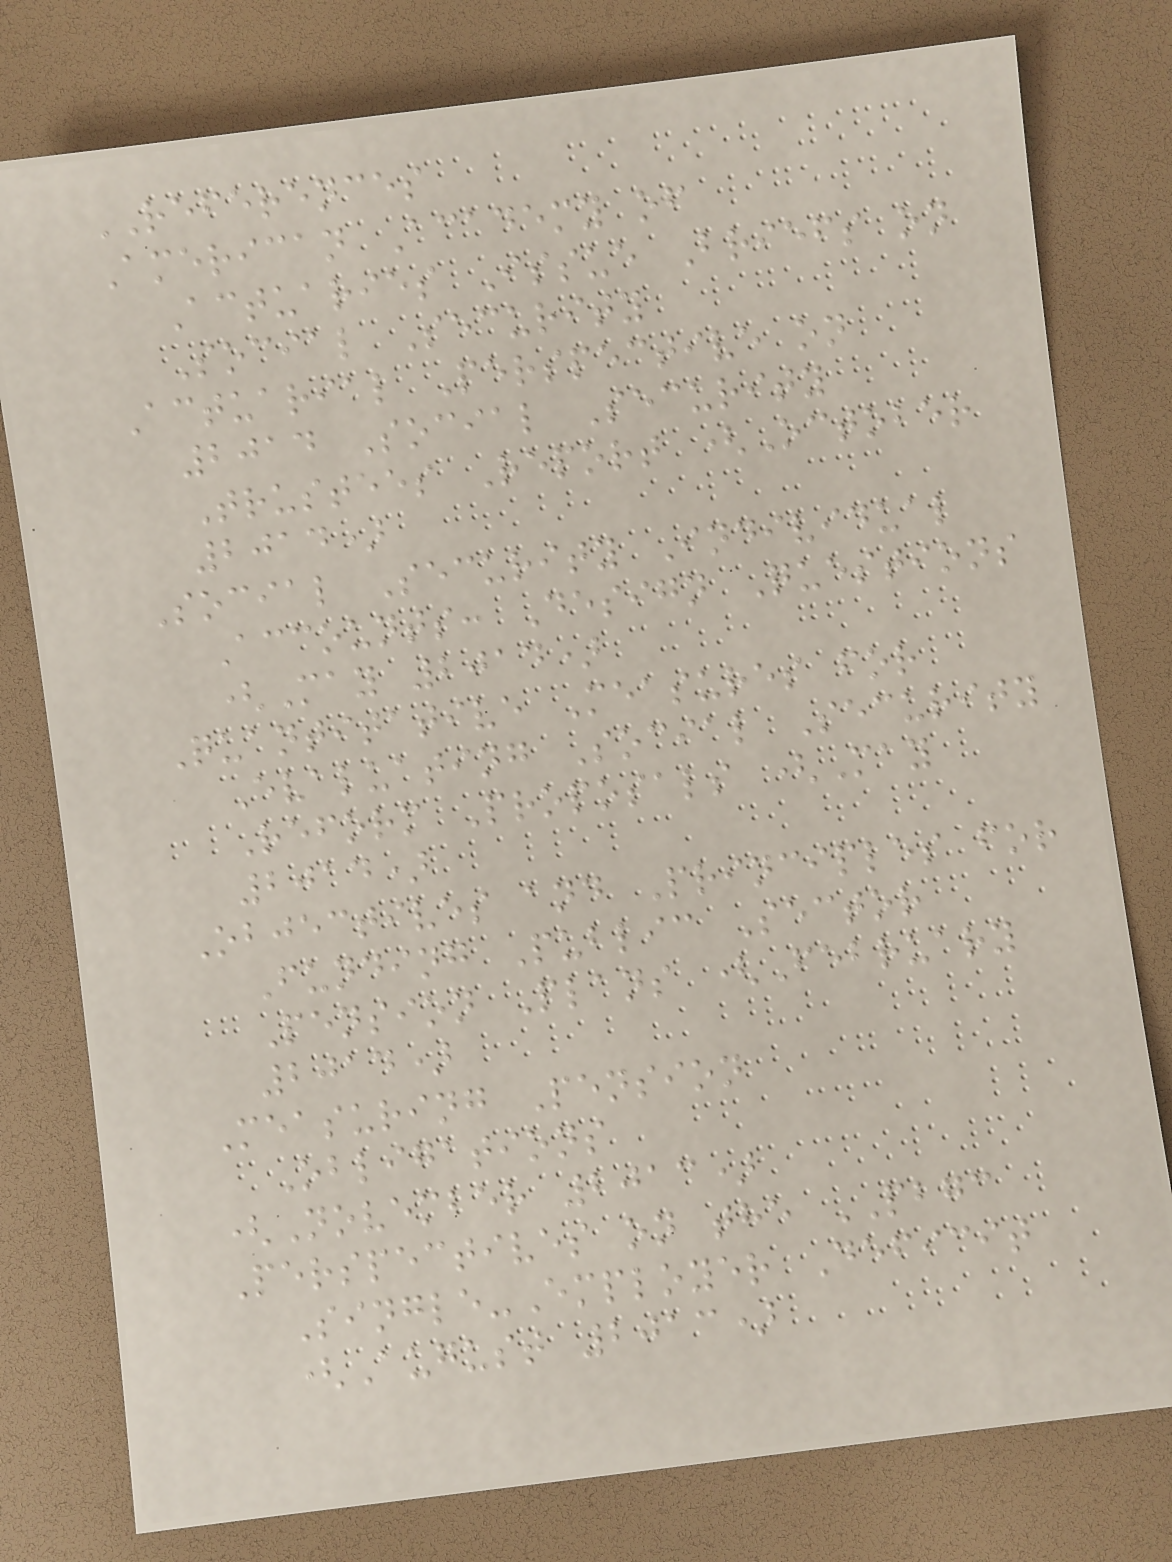REFERENCES
American Academy of
Actuaries Issue Briefs on
Social Security
Actuarial Perspective on
2014 Social Security
Trustees Report (October
2014)
Social Security Individual
Accounts: Design Questions
(May 2014)
Quantitative Measures for
Evaluating Social Security
Reform Proposals (May
2014)
Objectives and Principles for
Funding Public Sector
Pension Plans (February
2014)
Measuring Pension
Obligations
(November 2013)
Perspectives on the PBGC
Single-Employer Deficit
(August 2013)
